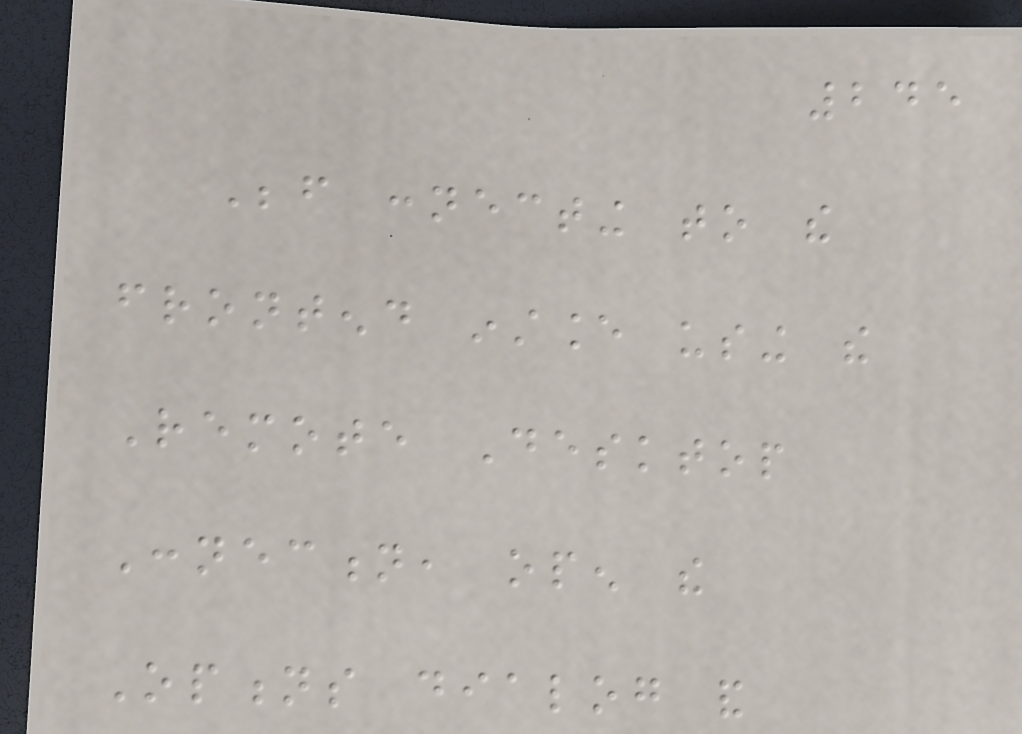245
Before connecting to the
frontend instance using the
Remote Desktop
Connection, open the
Options dialog and
